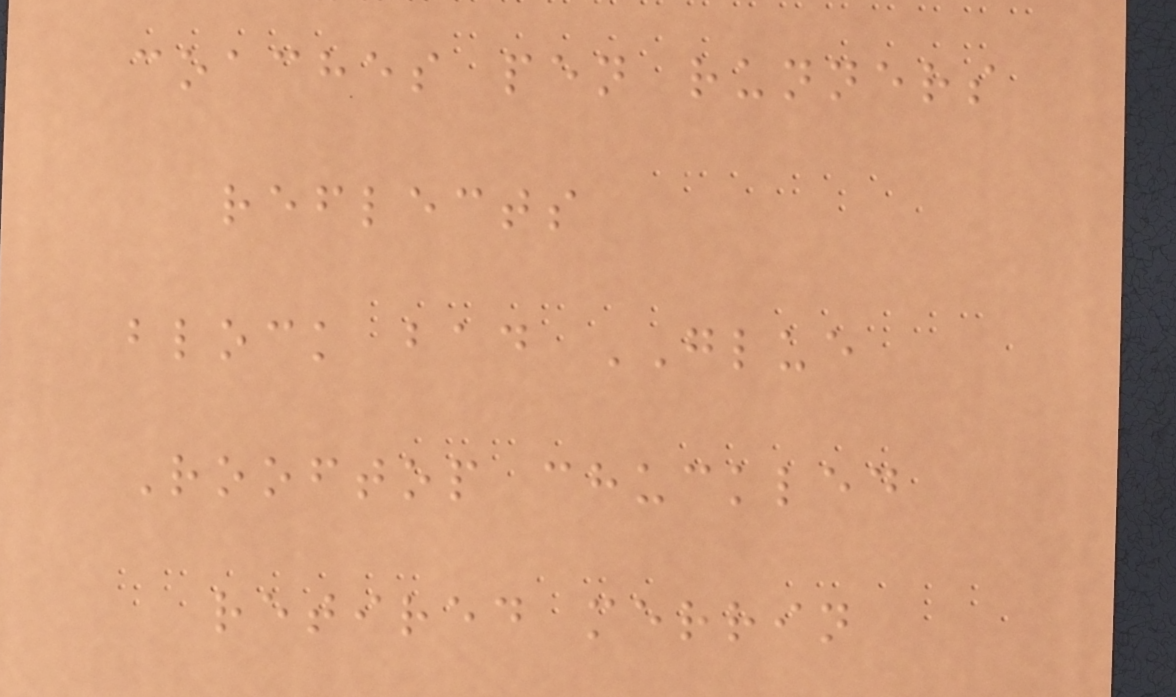coaches pen runners
reflects
block bad GLUE
Rooftop chuckled
retired merrin
